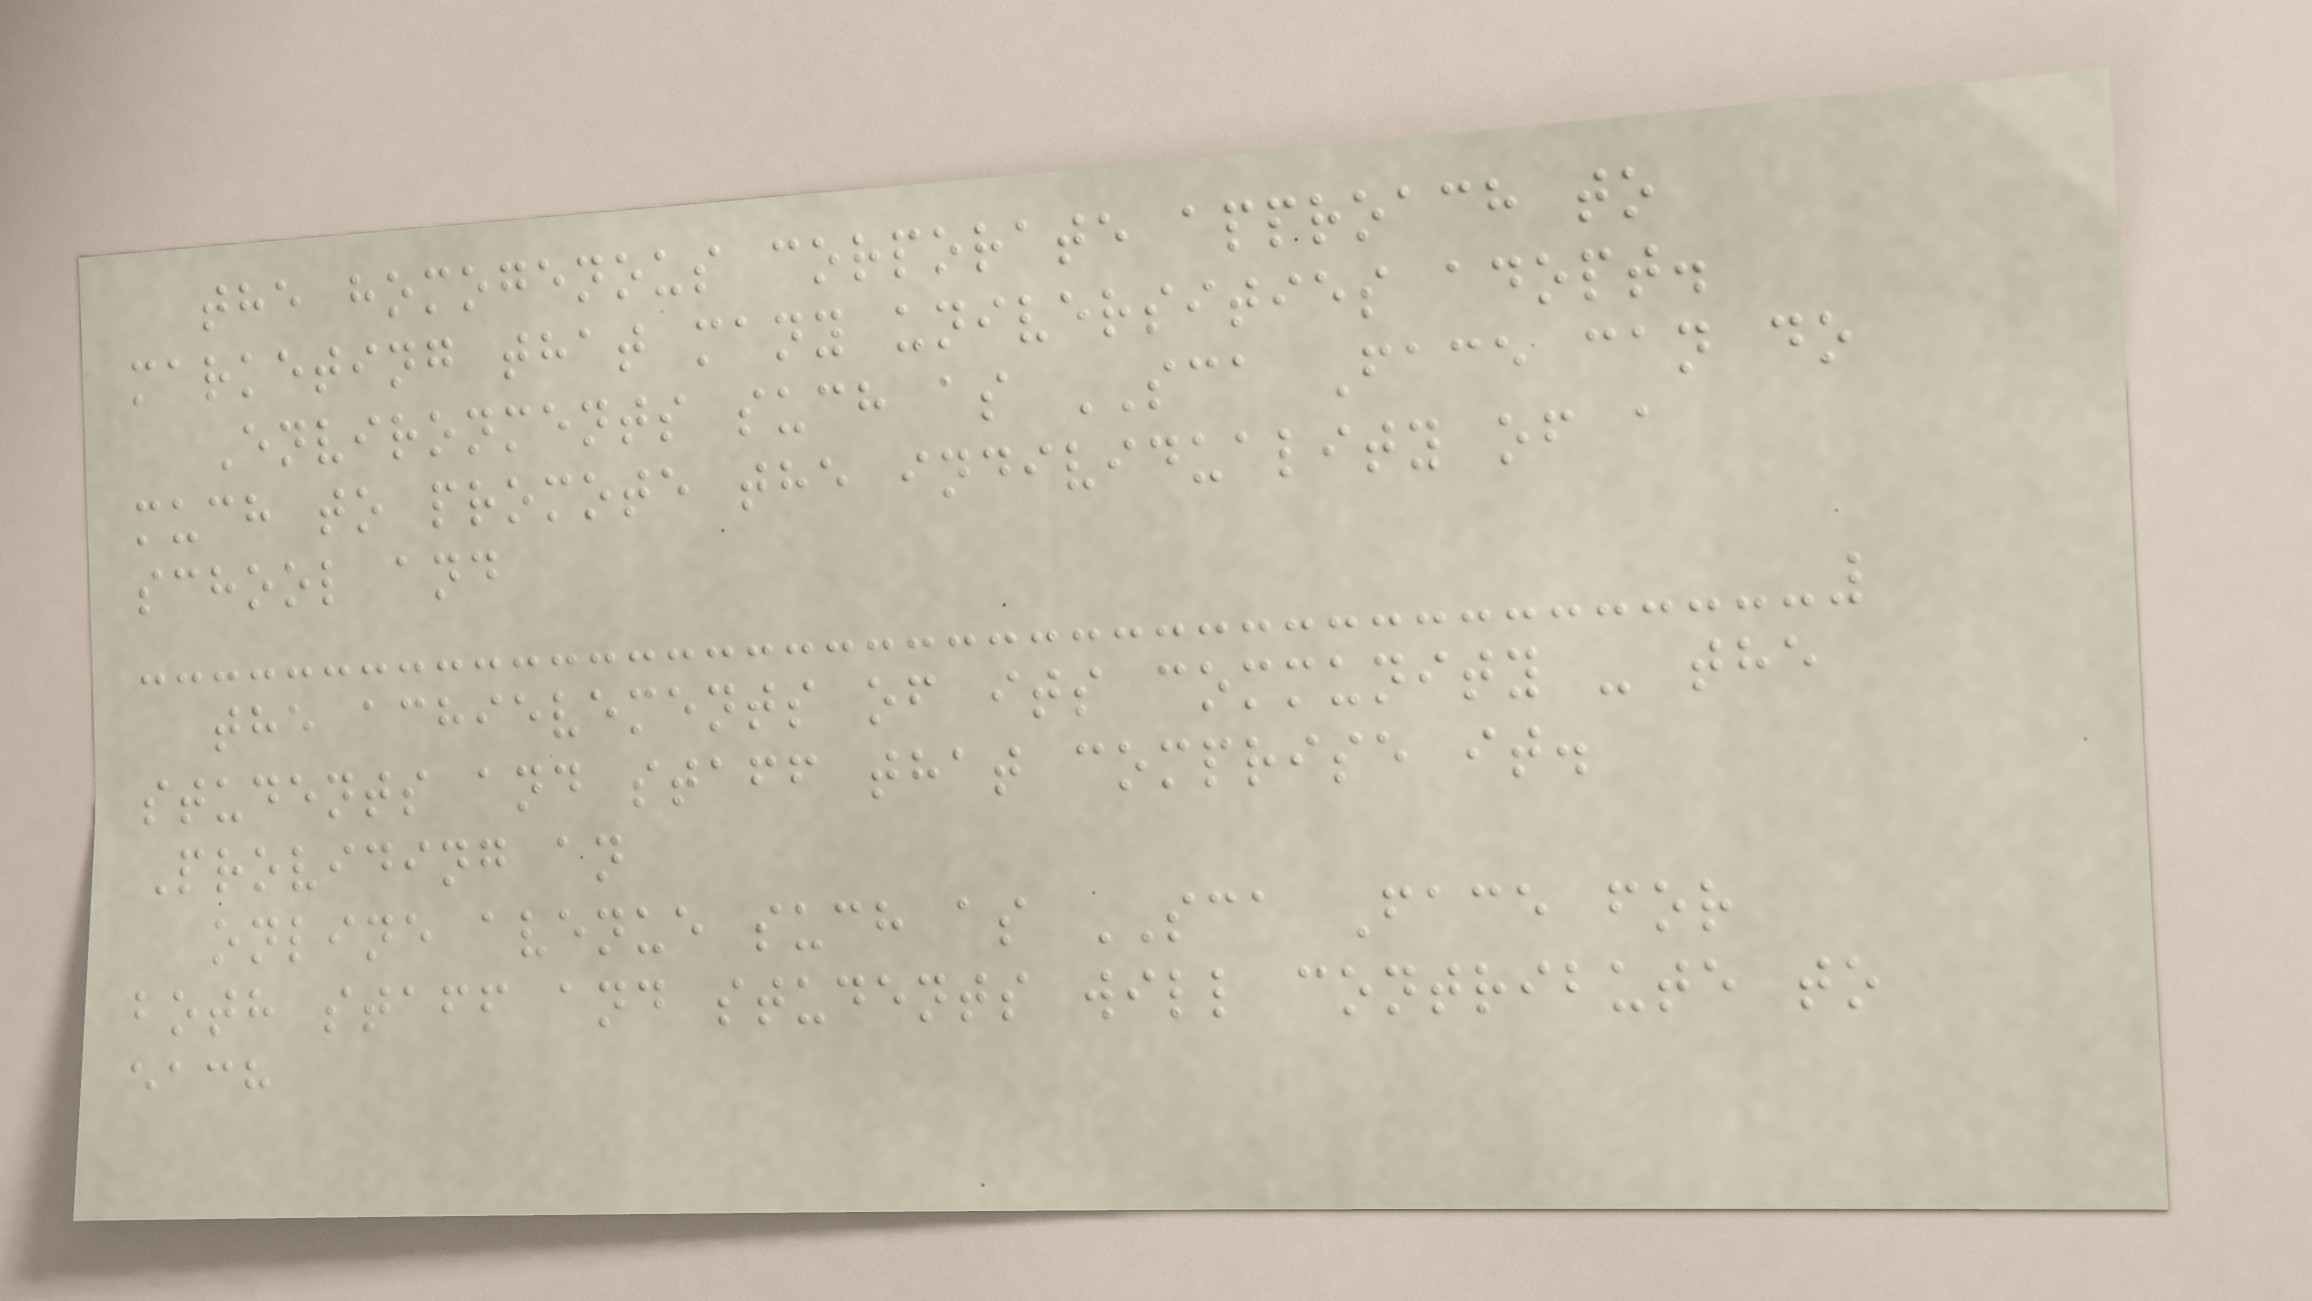the homogenous corporate approach to
marketing that many universities adopt.
Environments such as SCA Face can do
much to promote the individuality of a
school and
the achievements of its community - the
students and staff that comprise it.
Providing an
online avenue such as SCA Face for
both staff and students will contribute to
each
